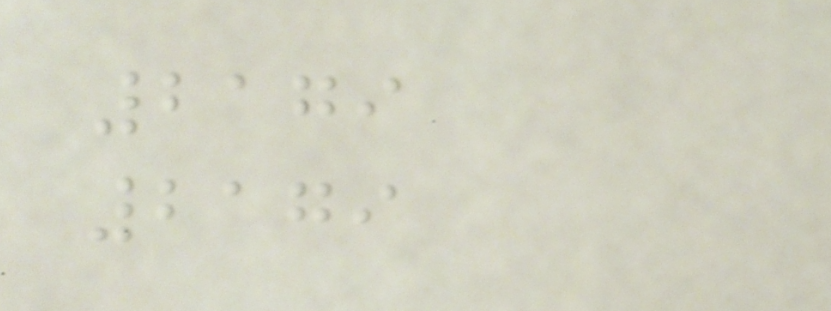2179
2179
